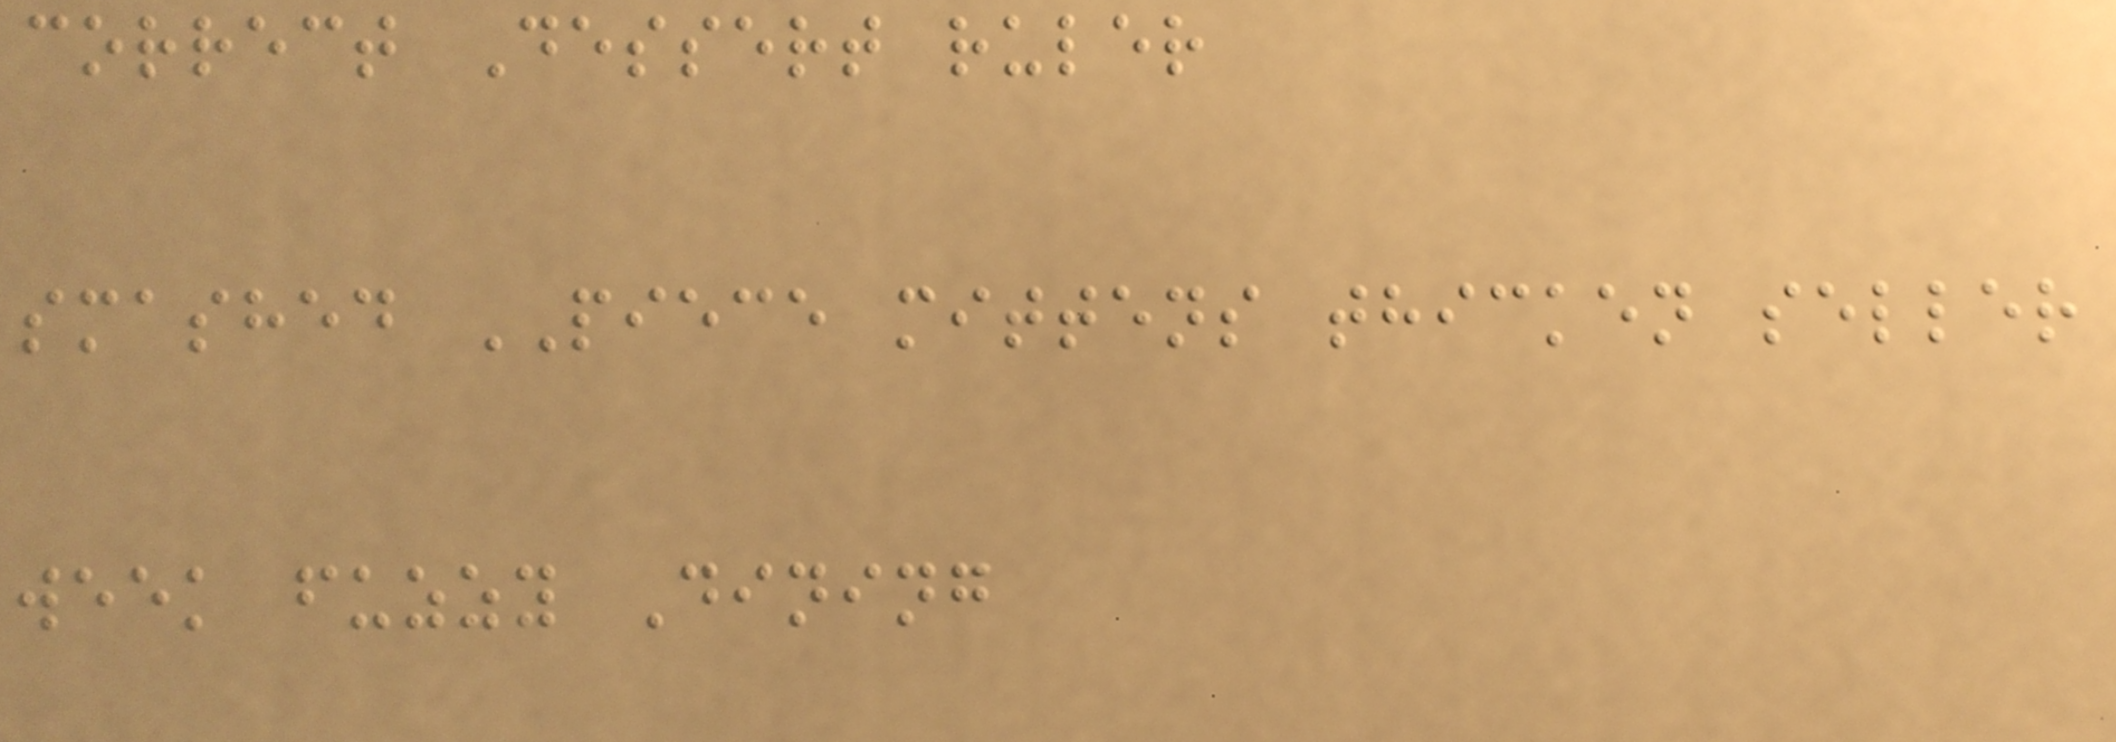correct Dessert ruler
smashed PIECE mittens thicken seller
week fuzzy Dining
